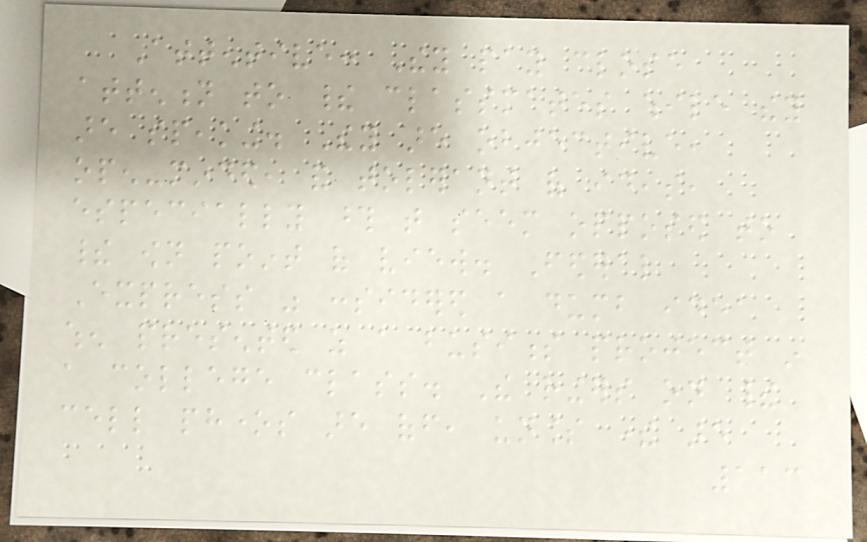Attentive: They pay close
attention to their classmates while they
are speaking. They are objective,
open-minded, and tolerant of ideas,
especially those that seem opposed to
their own point of view. Federal
Express was considered a dumb idea
when presented as a business project in
a college class. The ringers on their
cell phones are off, unless there are
113
